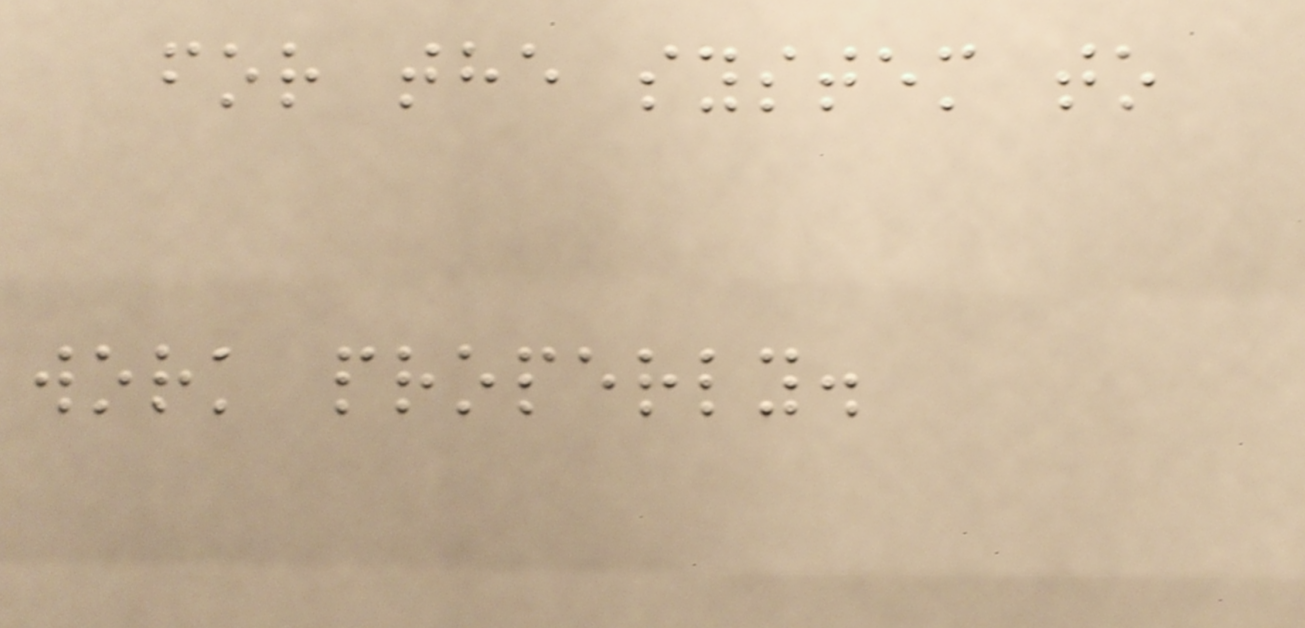for the system to
work properly.
